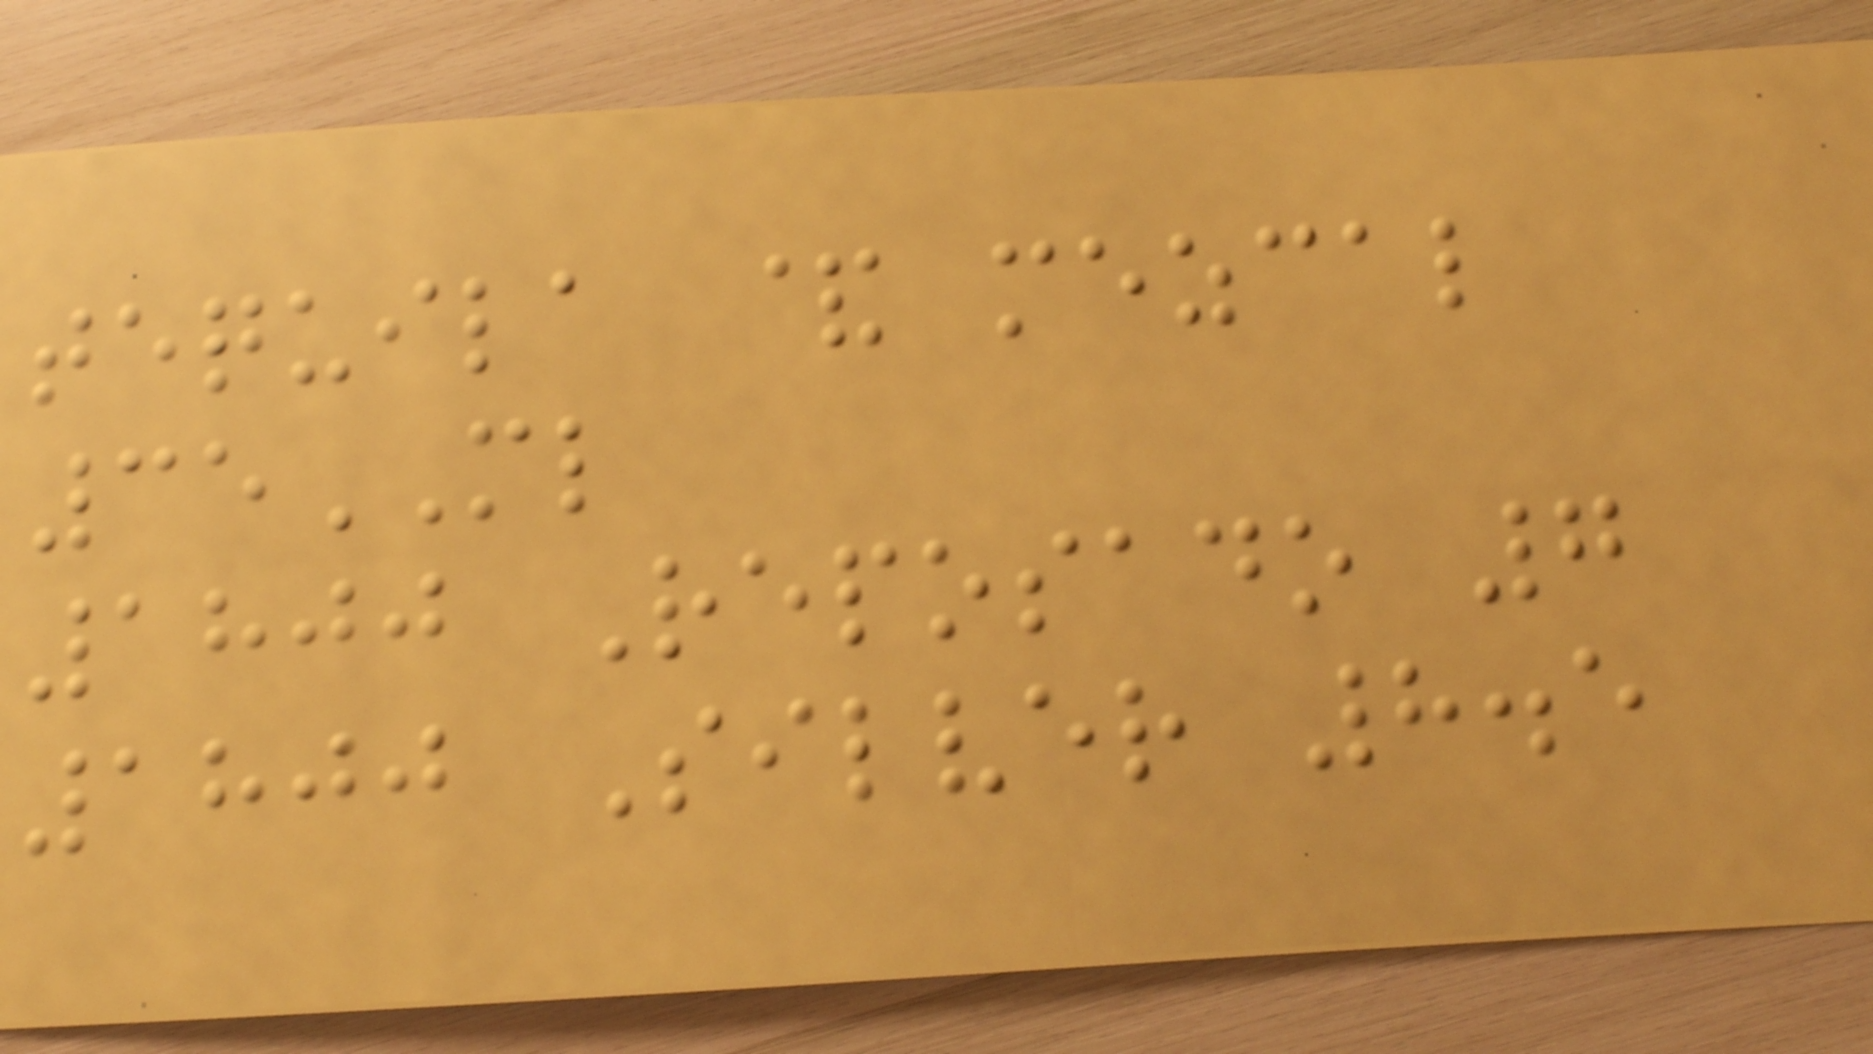tequila & mezcal
35ML
1800 Reposado 7
1800 Silver 8.5
